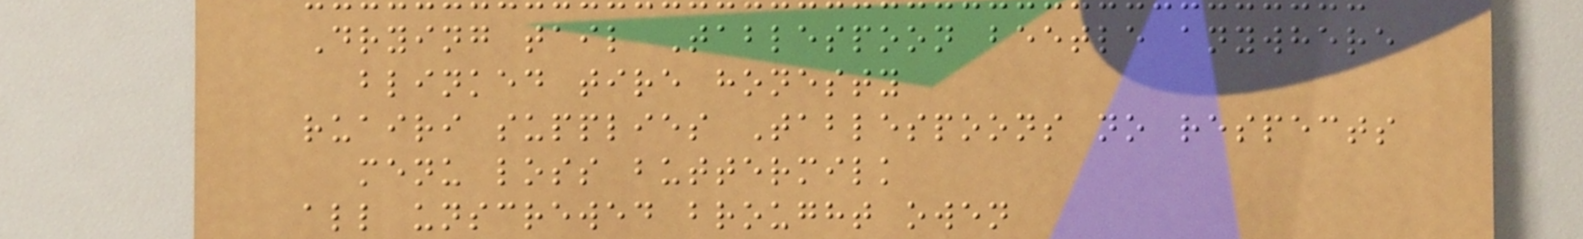Drying tail Tablespoon beetle anywhere
blinked tire honesty
ruairi supplies Tablespoons no respects
menu loss buttermilk
all unscrewed brought owen
